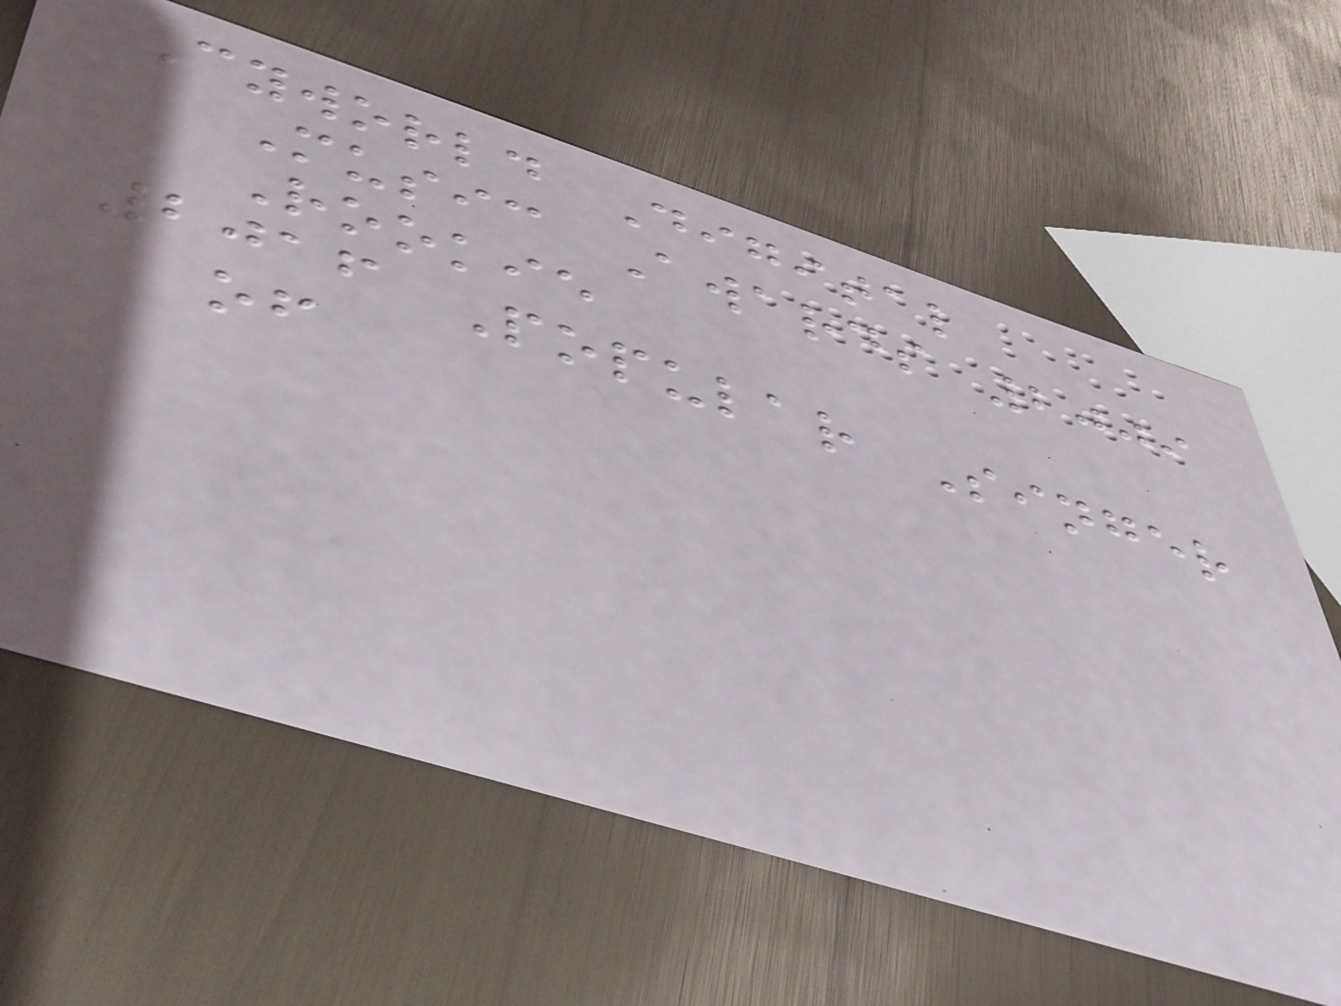Cyworld Digital
Music Awards 2009
Rookie
2016 Popular Singer
of
